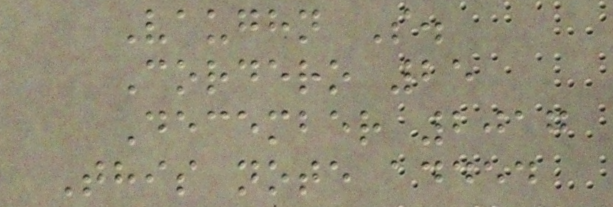Vaughn S.
Cordero 25
December 2017
This note added
